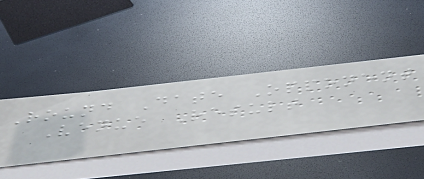Round Date Opponent
Venue Result
